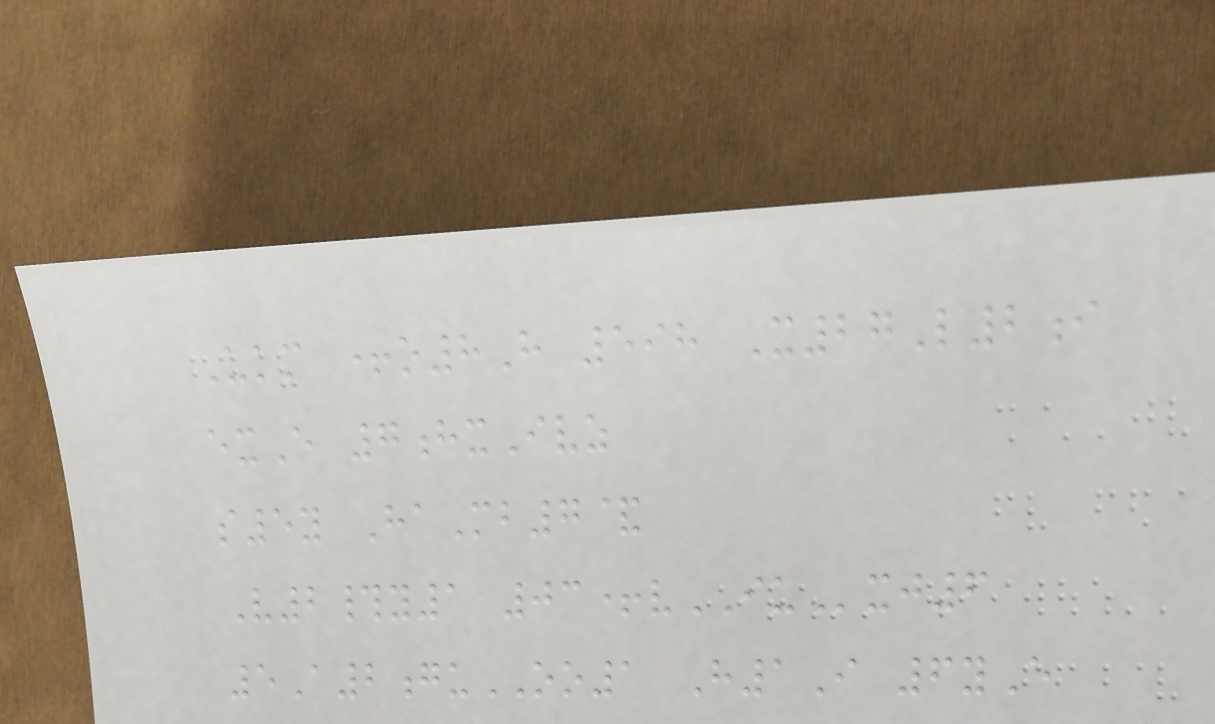Ukm +o8H 598 X27L2i
exE 7hxIvz
s5y HaMb7&
V2#y1 03+vIUxj6
5A2guOO1 H1I 6yE
